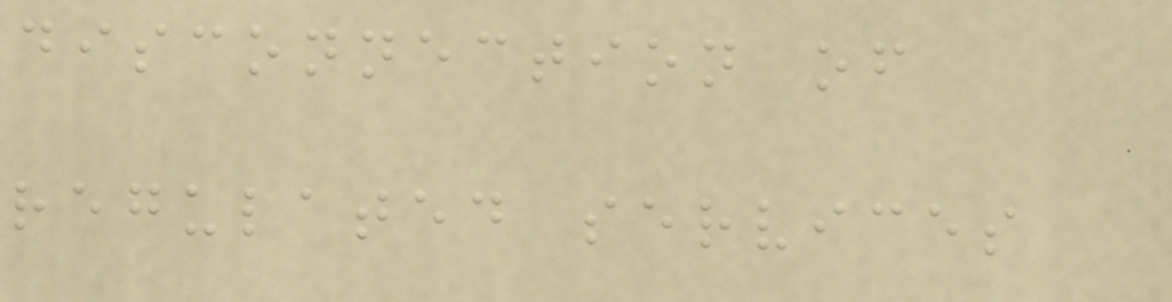disconnection of
regulated services
